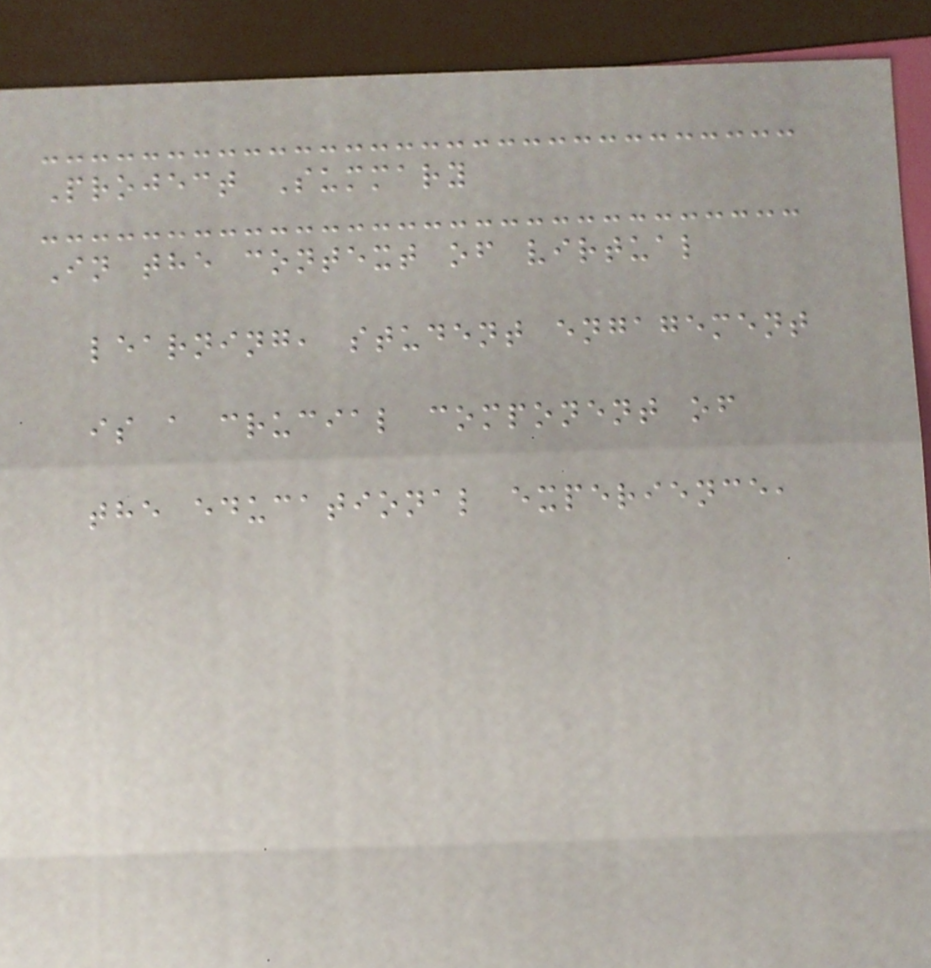Project Summary
In the context of virtual
learning, student engagement
is a crucial component of
the educational experience,
